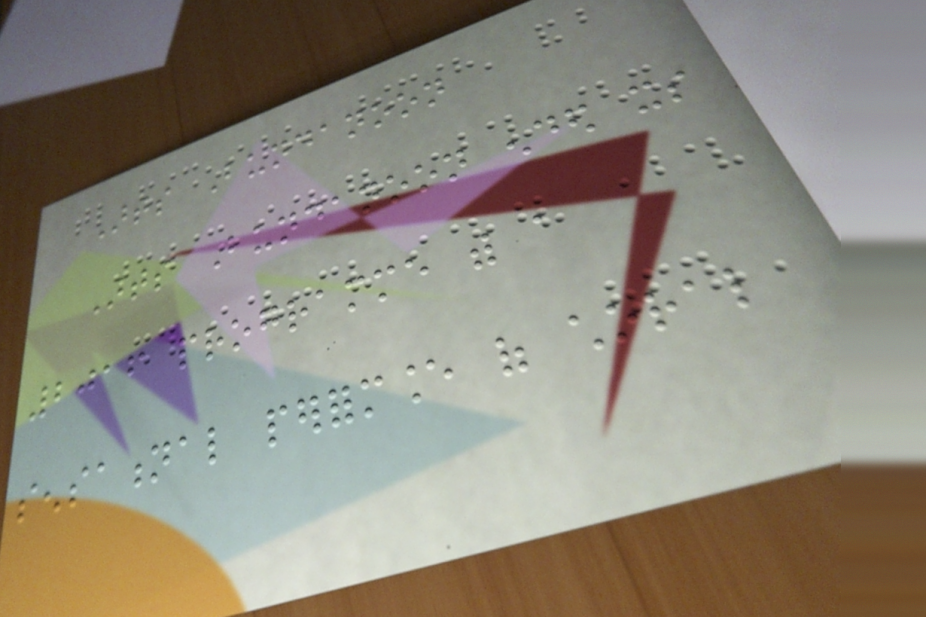Arts Bundanoon
Arts Bundanoon ended its
2016 programme with a
sensational performance of choral
